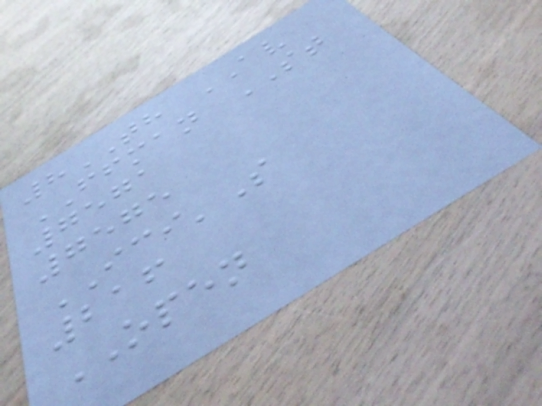8TH AV
FFMAN ST
7571
7575
ICI'S
216
OPEN
